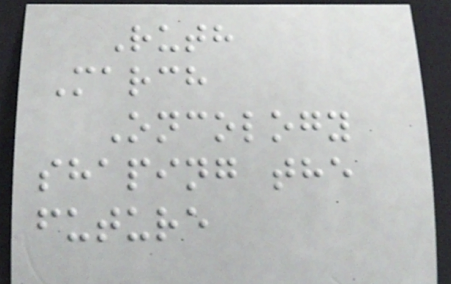Ruth
March
Oncology
shaping the
future
